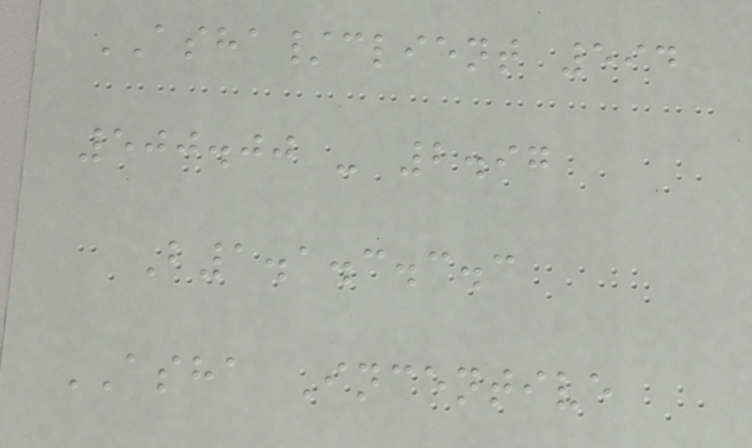ASHA/client 594
500.00 - 2.97
B1.1.3.3.3
ASHA Incentive
